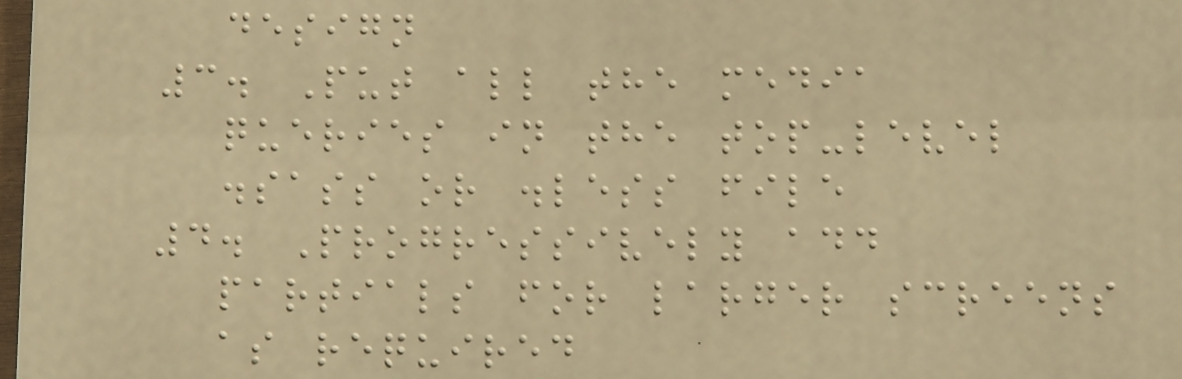design
3. Put all the media
queries in the top-level
.sass or .less file
4. Progressively add
partials for larger screens
as required
